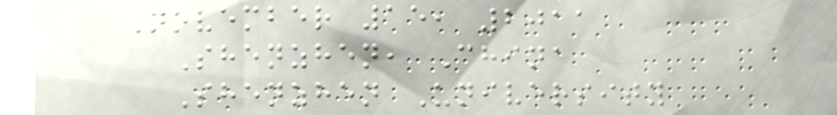November 15, 2011
Shenzhen, China
Shenzhen University
